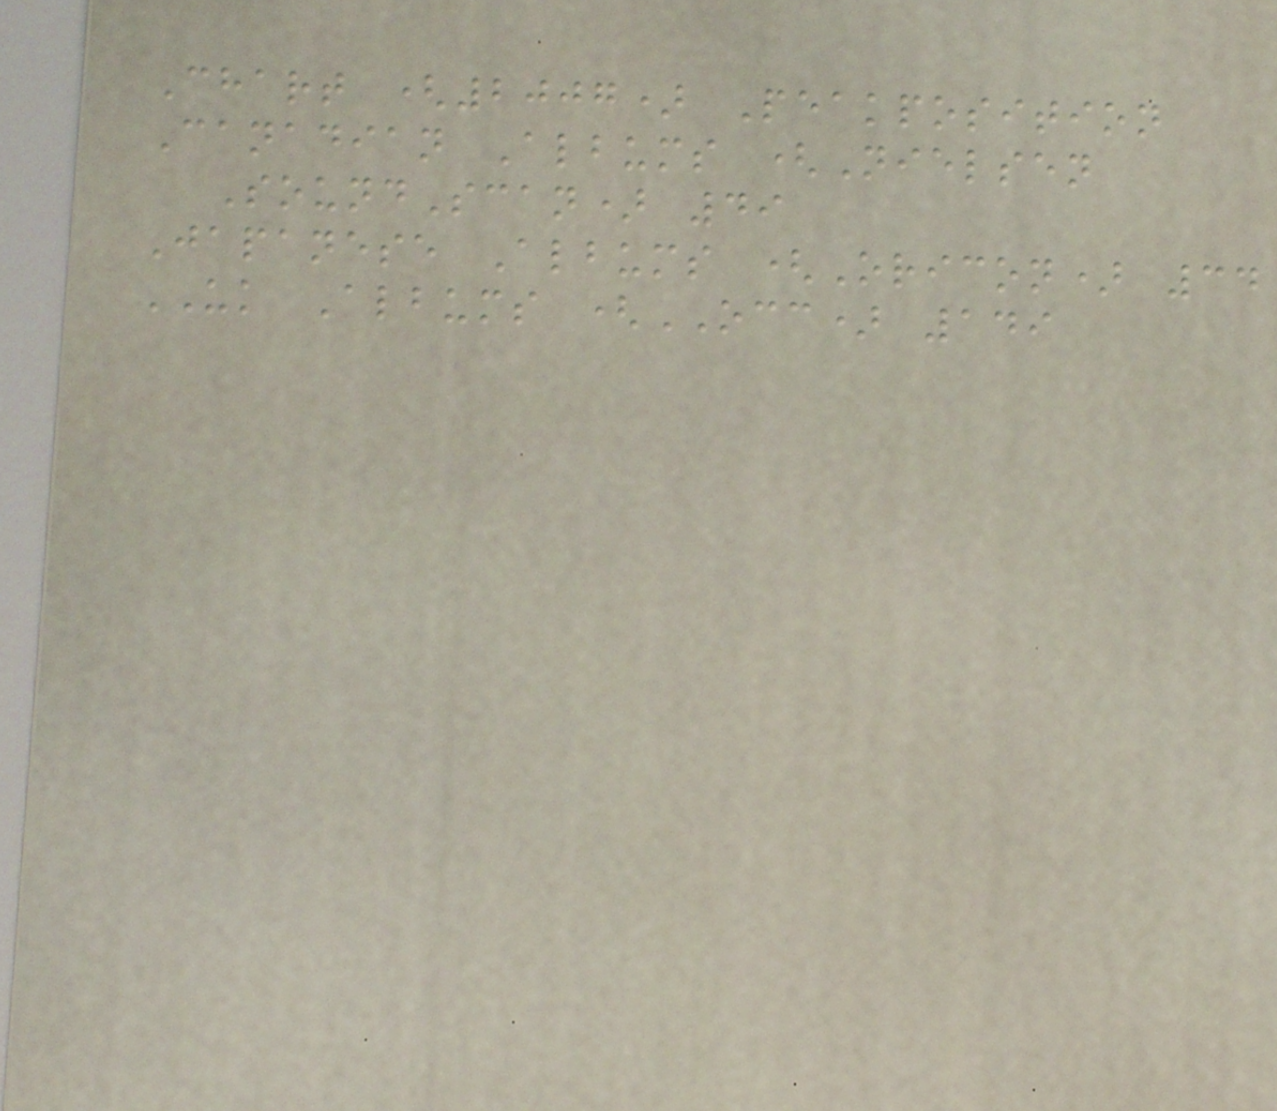Chart (2007) Peakposition
Canadian Albums (Nielsen
SoundScan) 49
Japanese Albums (Oricon) 34
UK Albums (OCC) 149
